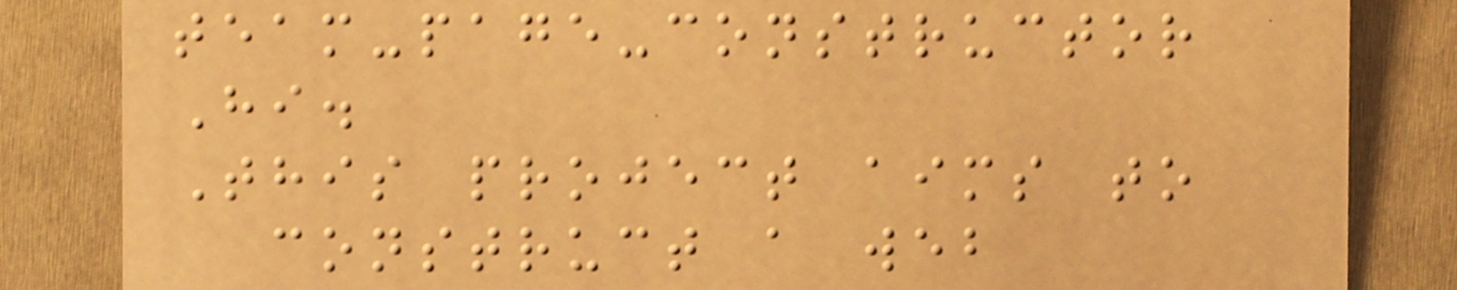team-page-constructor
Hi.
This project aims to
construct a web
